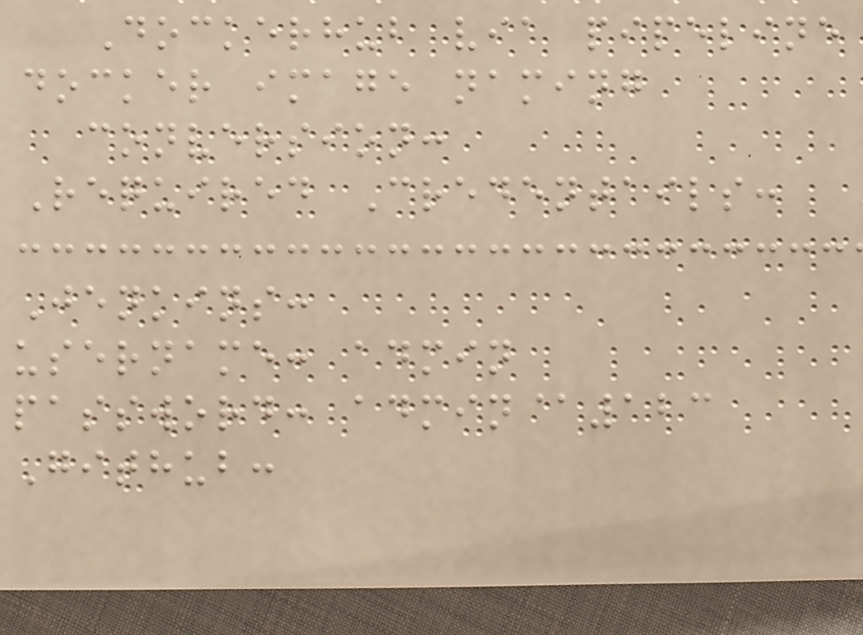Dockerhub via pipeline
docker image naming
conversion:
Required Credentails:
Jenkins:
username: admin
password: admin@123
Github:
